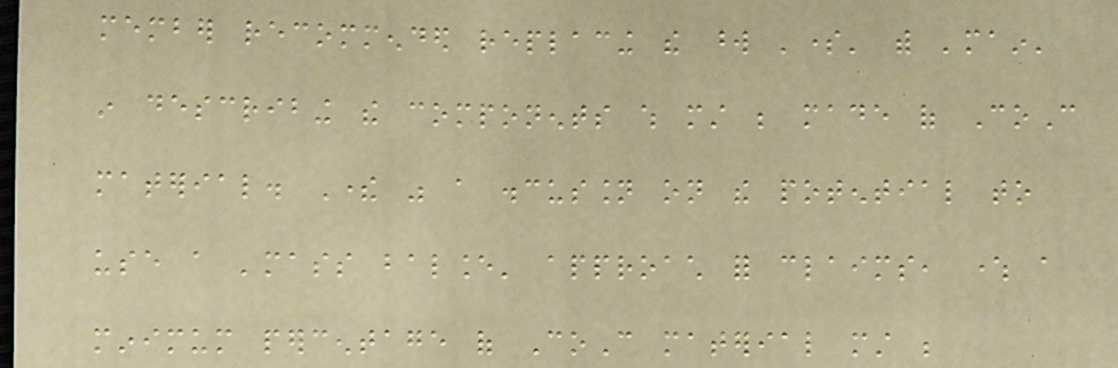member recommended replacing the word 'some' with 'main'
in describing the components which must be made of CoC
material. There was a discussion on the potential to
use a 'mass balance' approach for claims, where a
minimum percentage of CoC material must be
